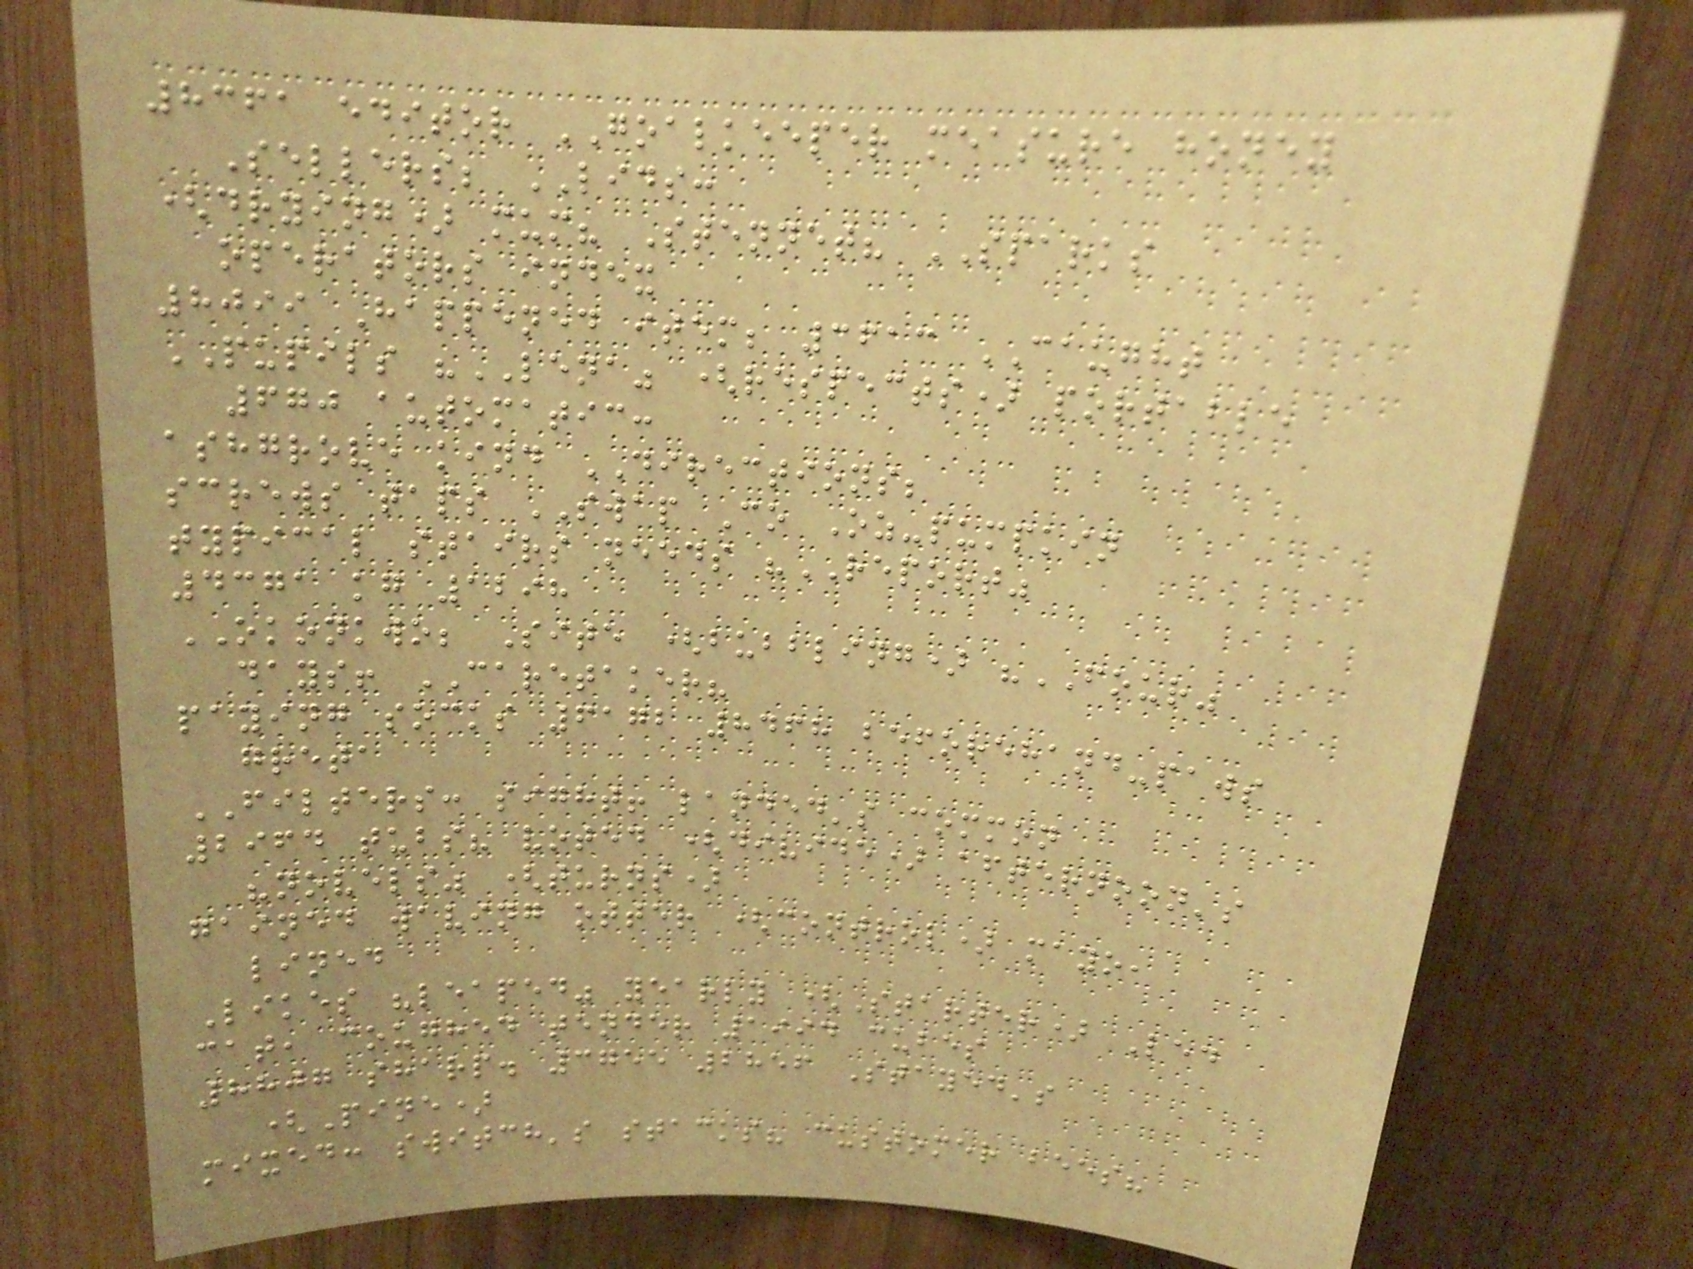8361 editor GOALKEEPER measure honey
Sellers; LIDS:
(drying) mum? Stennet? SPARKS
operators index
8099 Happened item; 3613 CAUGHT
PUPILS "LENA" (respects) portable
670 automatic:
ashgrove kind DIRECTIONS;
screws taps SWAP Co Oz-pumpkin
typical stairs needs "REPORT"
4371 kg 1298
OKONKWO; Site (bubbling) "FOUR"
days! CARETAKER?
paying socks 6172 8468 beforehand-paws
greta
FILTERS: sight! landed's common
2964 tubs? voted (divide) afternoon's
"novels" (turns)
gained waving otter (control) mayo,
lined
Likes "leaped" yearly (Starter) Led
cat, coughed tender 1994 cubes
8807 sharp. 3755 2856 Stayed's
(Pine)
mixed: switch's stacks? customer bees?
